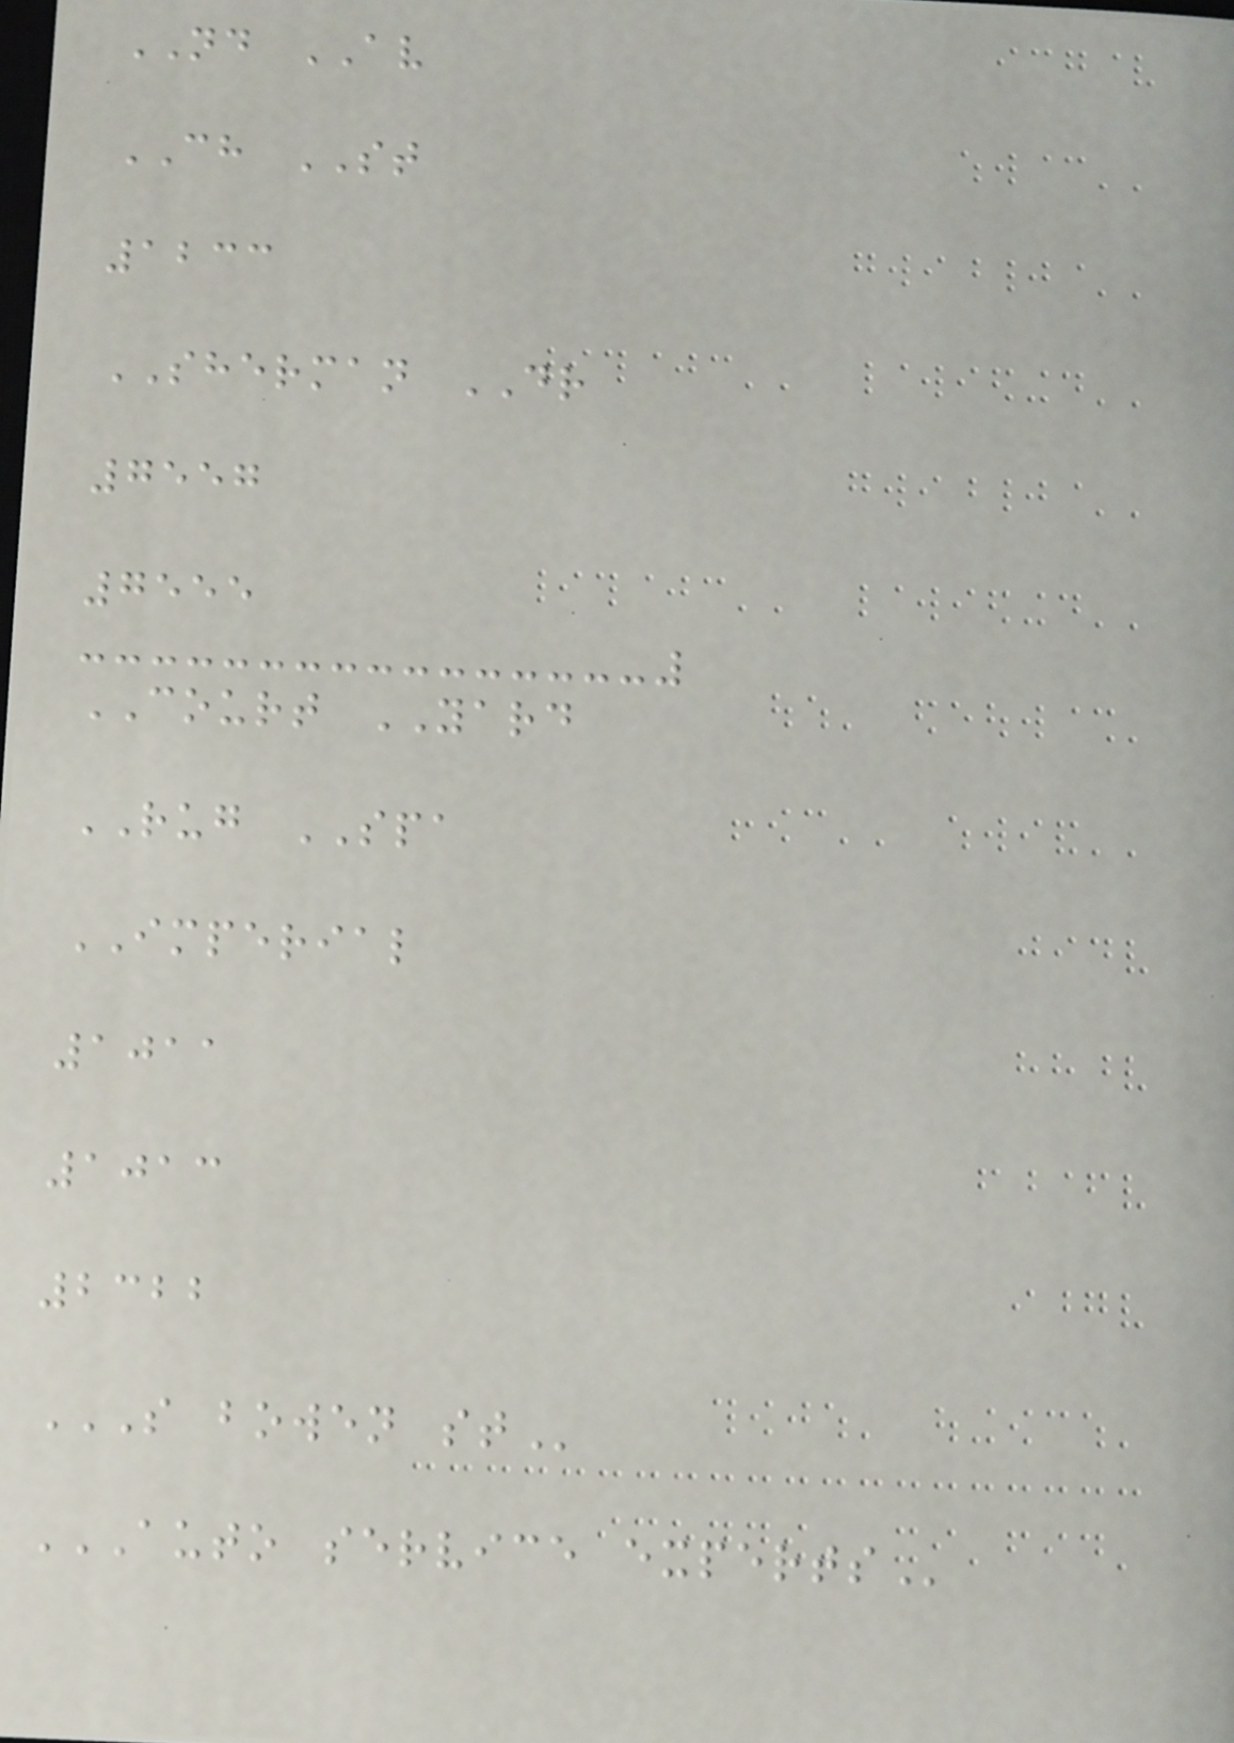ND AV
CH ST
1233
SHERMAN DR
7557
7555
COURT YARD
RUG SPA
IMPERIAL
1011
1013
2322
S BOWEN ST
AUTO SERVICE EXPERTS
